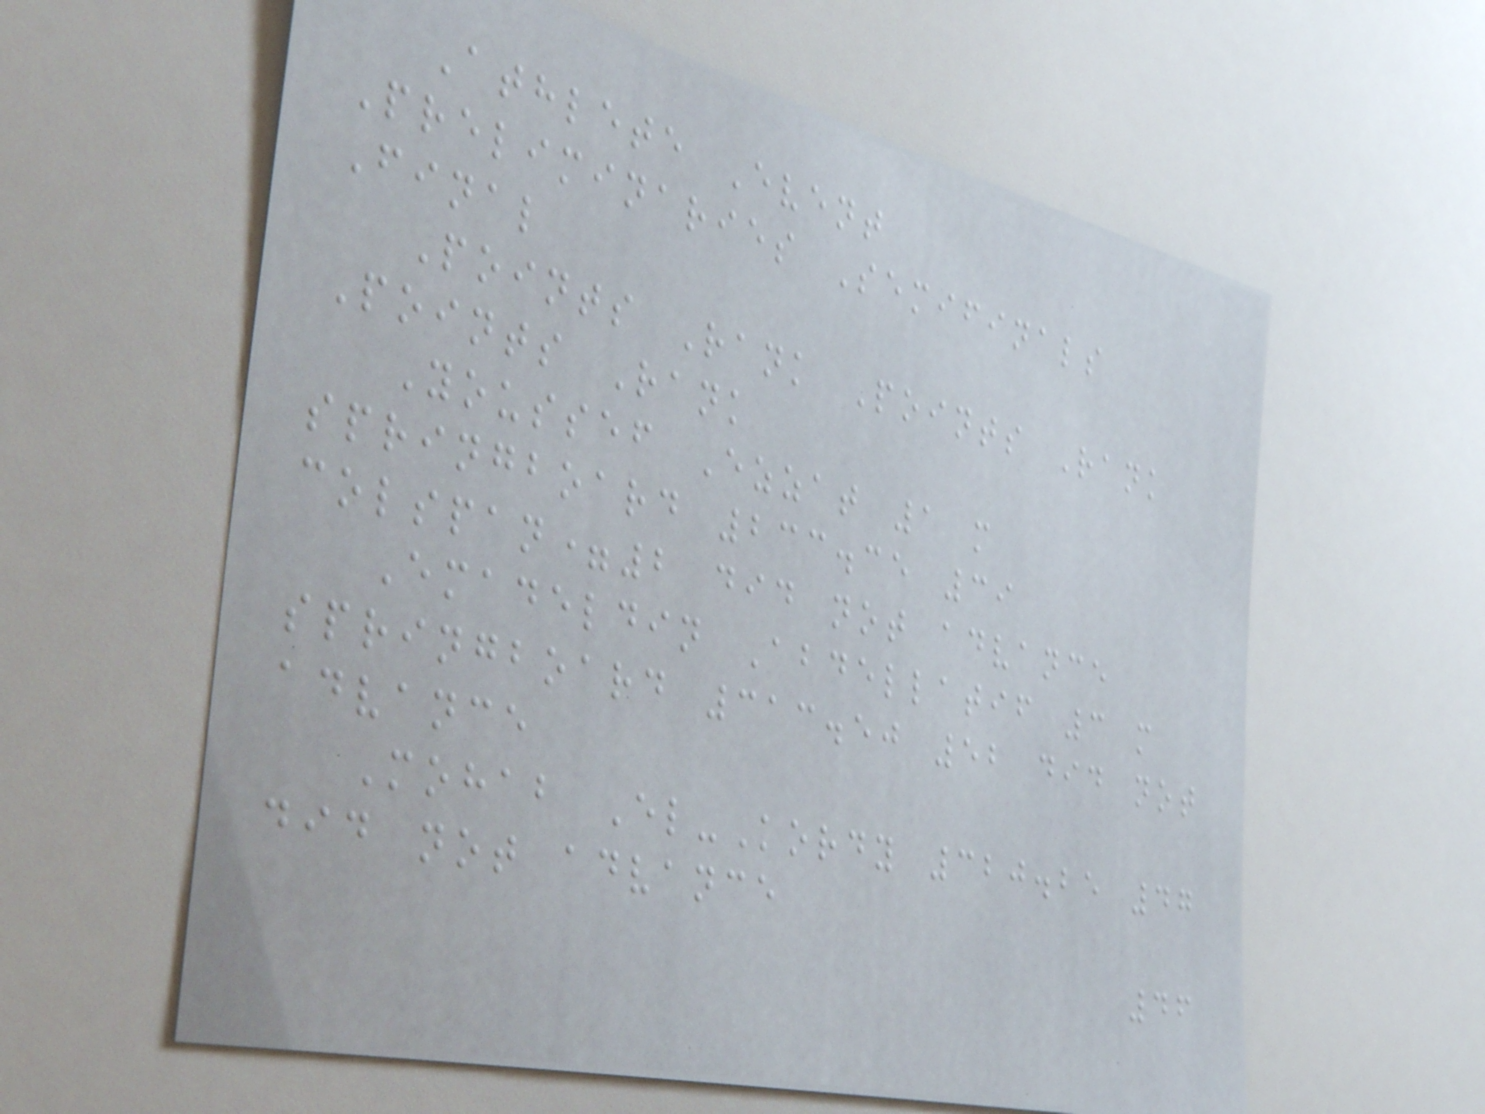Athlete Event
Preliminaries Semifinals
Final
Points Rank Points Rank
Points Rank
Youssef Ezzat 1 m
springboard 233.35 39
colspan=2 did not advance
Emadeldin Abdellatif 3 m
springboard 313.50 52 did not
advance
Mohab El-Kordy 320.25 47
did not advance
46
